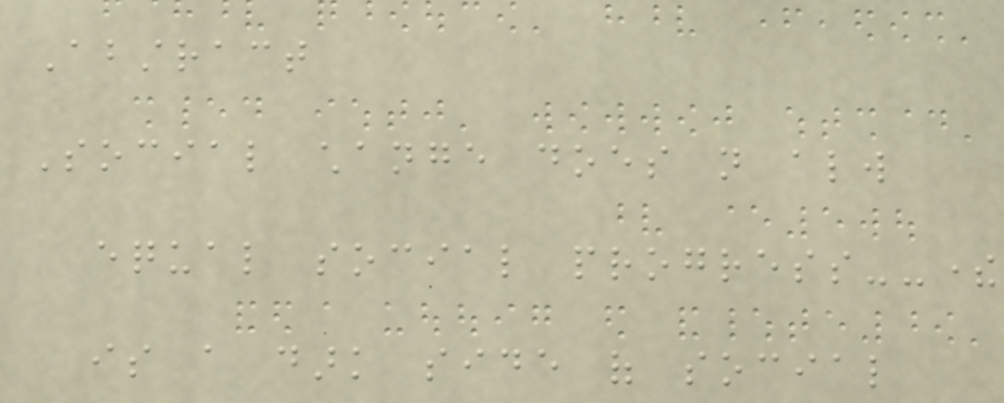Abstract
Social change does not always
equal social progress--there
is a dark side of social
